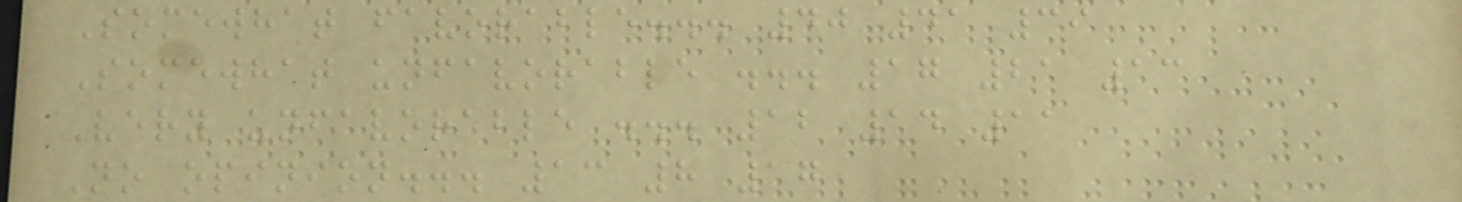Somewhat favorable... 40 41 39
Somewhat unfavorable ... 17 21 13
Very unfavorable ... 12 14 11
No opinion... 13 8 17
